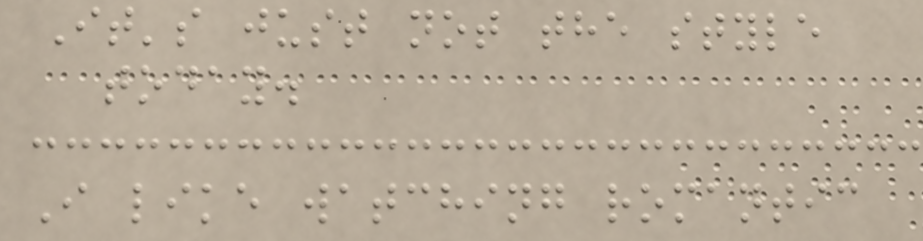It's just not the style
today.
I like watching romantic
